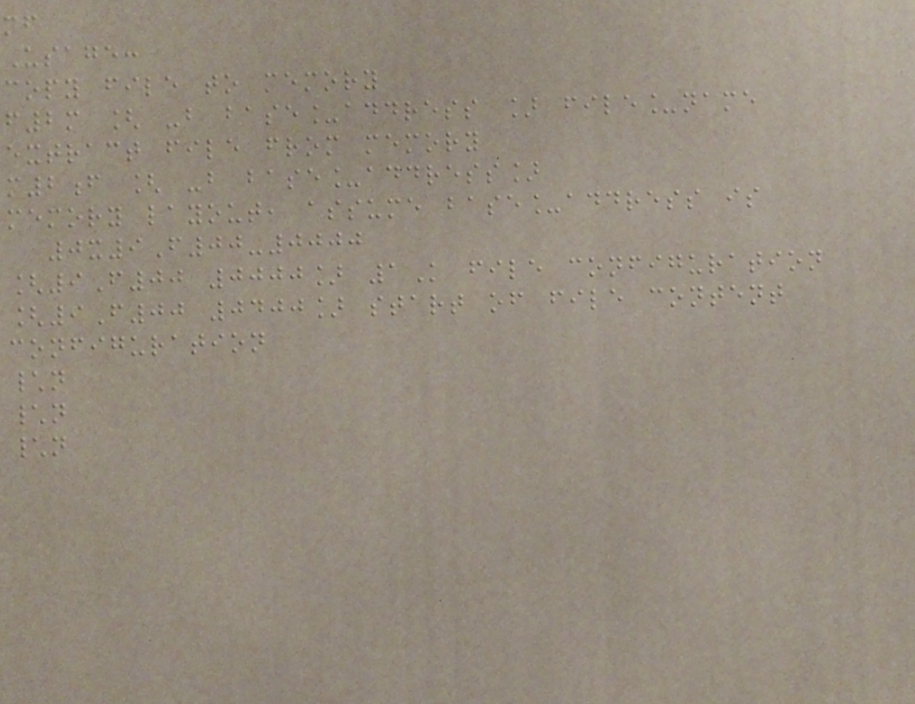mf
Usage:
copy file to memory
f2m [ -b base_address ] file_name
extract file from memory
m2f [ -b base_address]
memory layout, assume base_address is
0x9F00-0000
[9F00 0000] 1K file configuration
[9F00 0400] start of file content
configuration
\n
\n
\n
